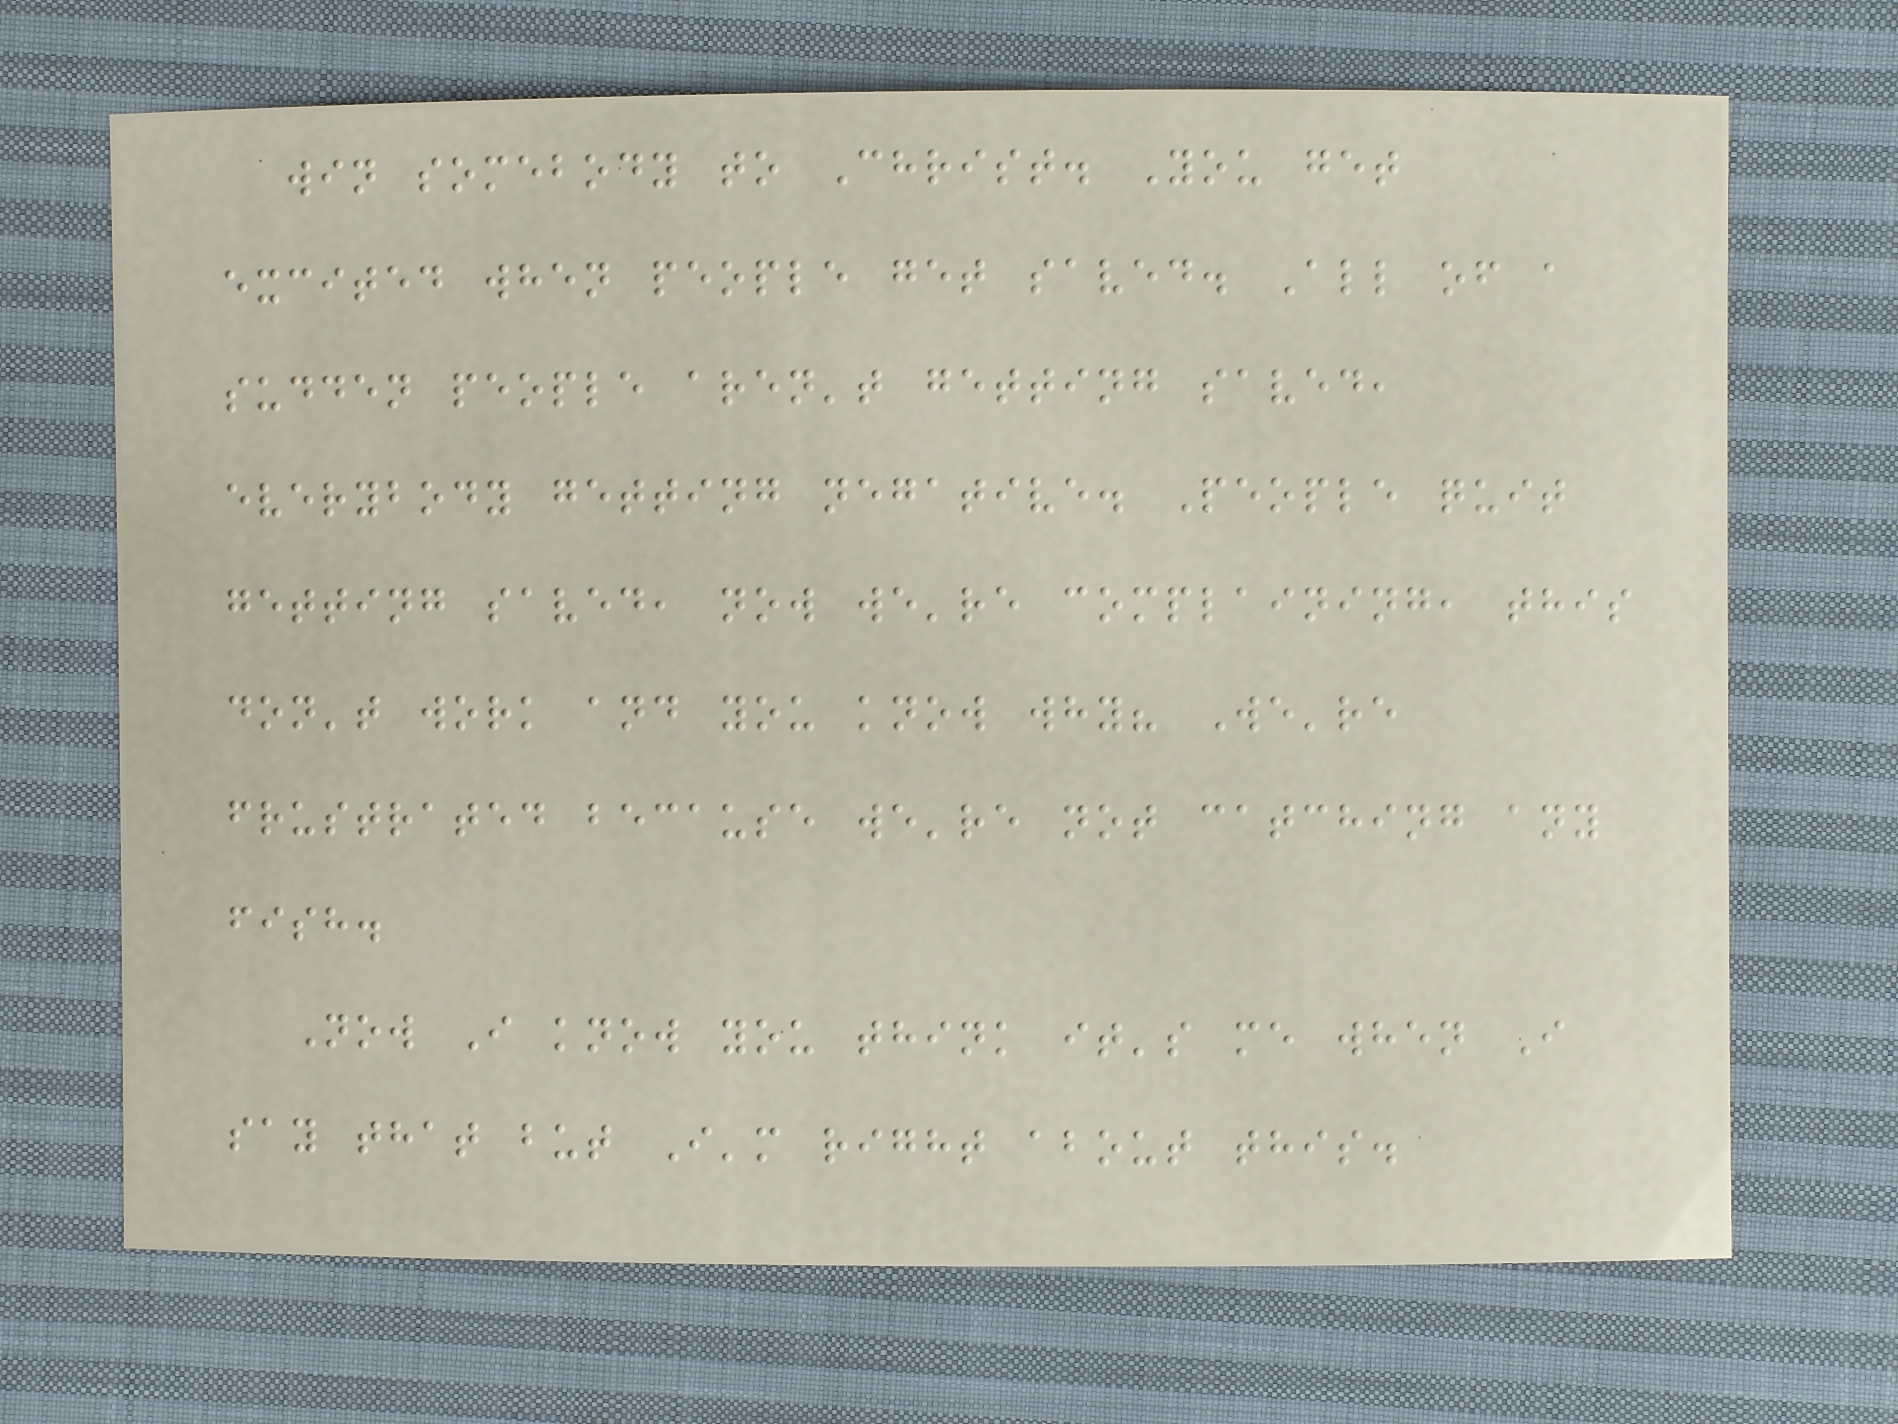win somebody to Christ. You get
excited when people get saved. All of a
sudden people aren't getting saved,
everybody getting negative. People quit
getting saved, now we're complaining, this
don't work and you know why? We're
frustrated because we're not catching any
fish.
Now I know you think it's me when I
say that but I'm right about this.
